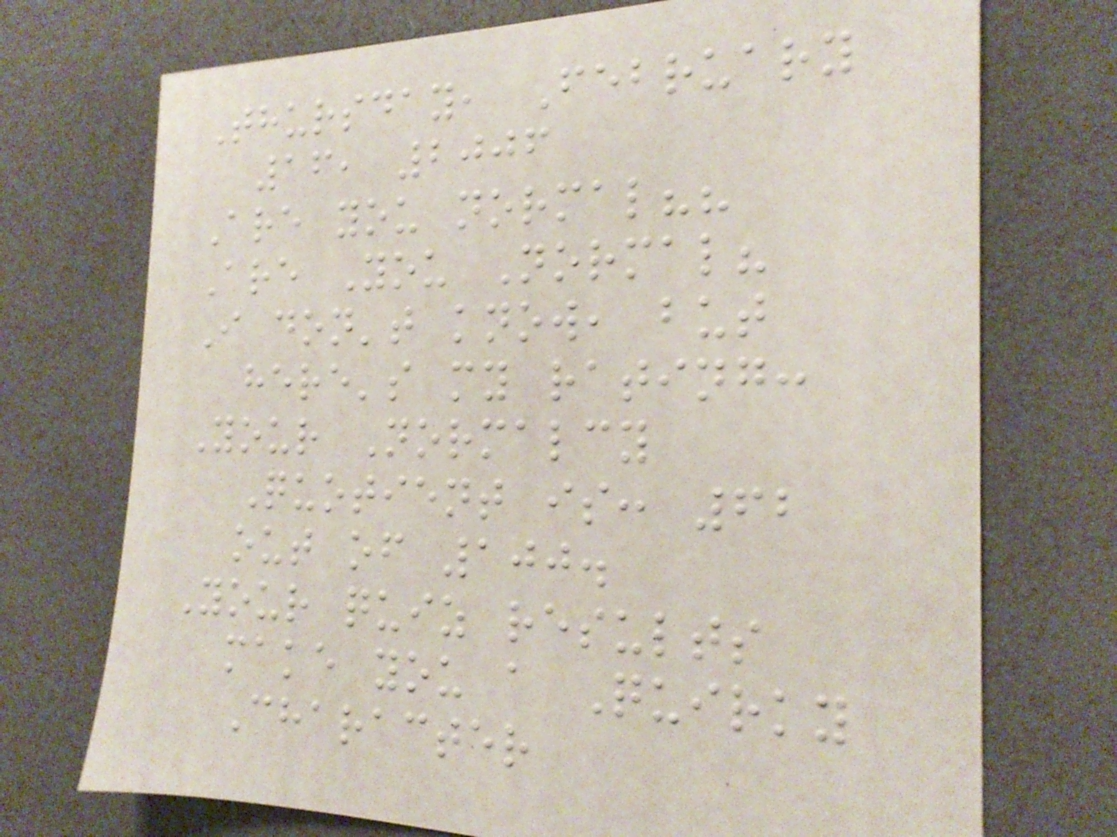Thursday, February
16, 2006
Are you normal??
Are You Normal?
I don't know, but
here's my rating:
Your Normalcy
Quotient is: 62
out of 100.
Your quiz results
make you a Quirky
Character
